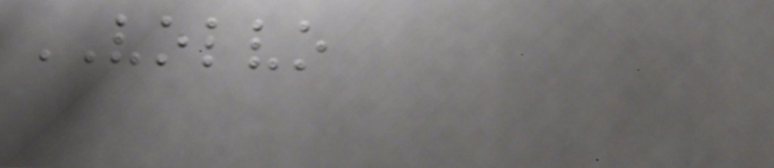VOLVO
